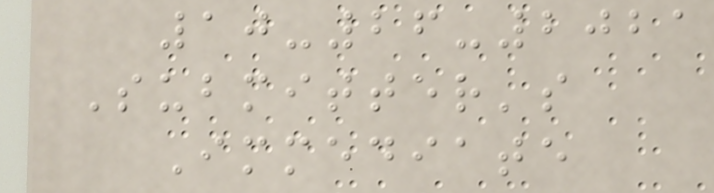10-26-2021
Submitter's
Immediate
